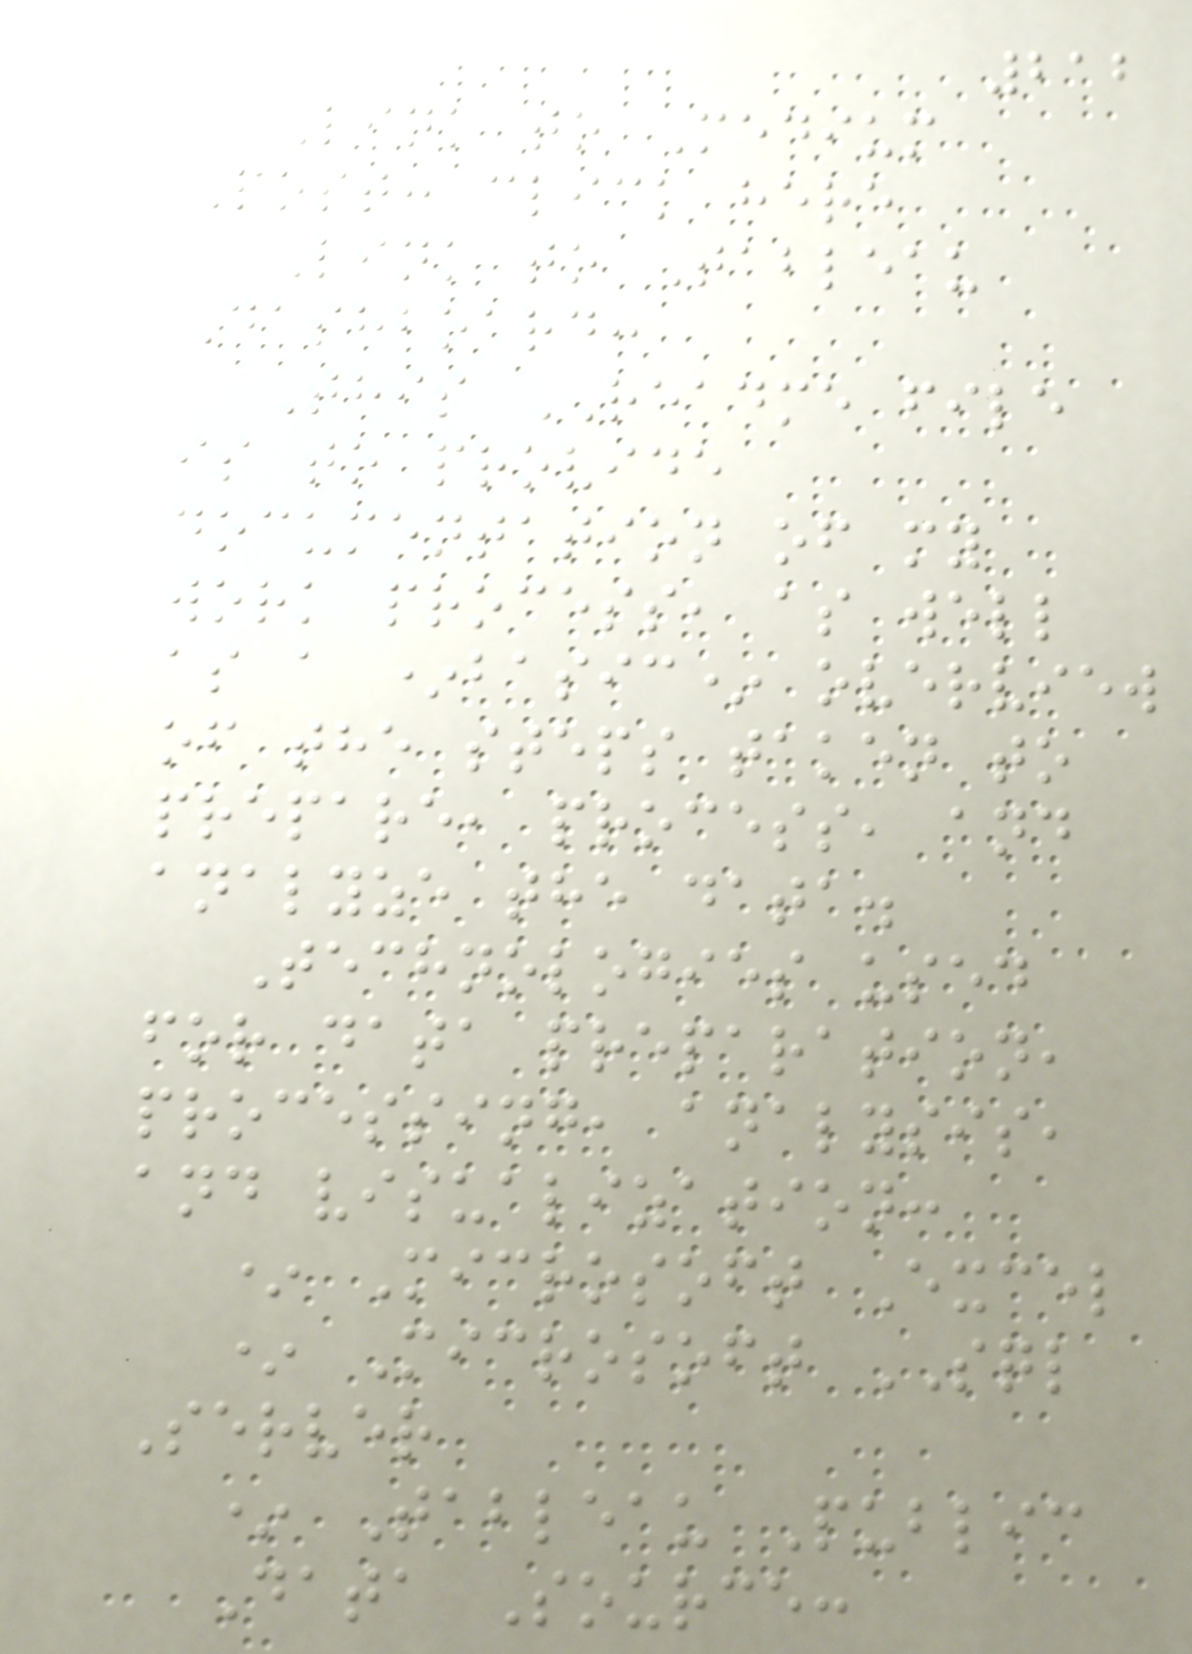212
Link to Medium
Post: click here
Link to Tableau
Dashboard:
This README file
is to provide
documentation of my
work process, as well
as a *basic* overview
of the steps taken to
prepare, process, and
analyze the data.
Technologies used
for data preparation,
processing, analysis,
and visualization:
* Microsoft Excel
* Microsoft SQL
Server
* Tableau Public
Data Source:
